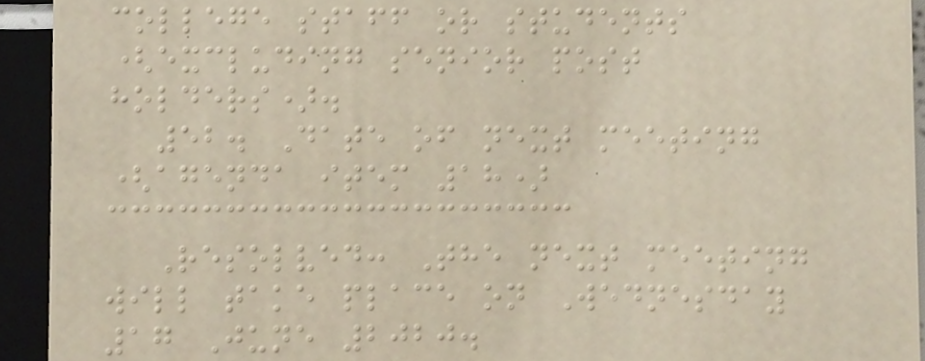college staff or students
(excluding senior post
holders).
52. Date of next meeting
(agenda item 18)
Resolved: The next meeting
will take place on Wednesday
17 June 2020.
